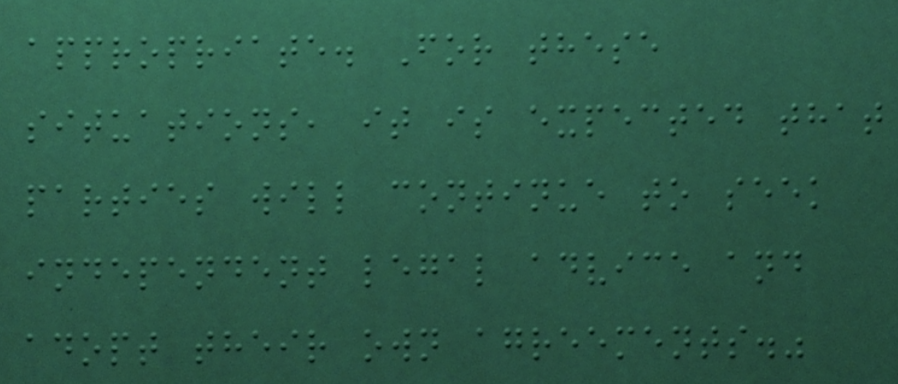appropriate. For these
situations, it is expected that
parties will continue to seek
independent legal advice and
adopt their own agreements."
